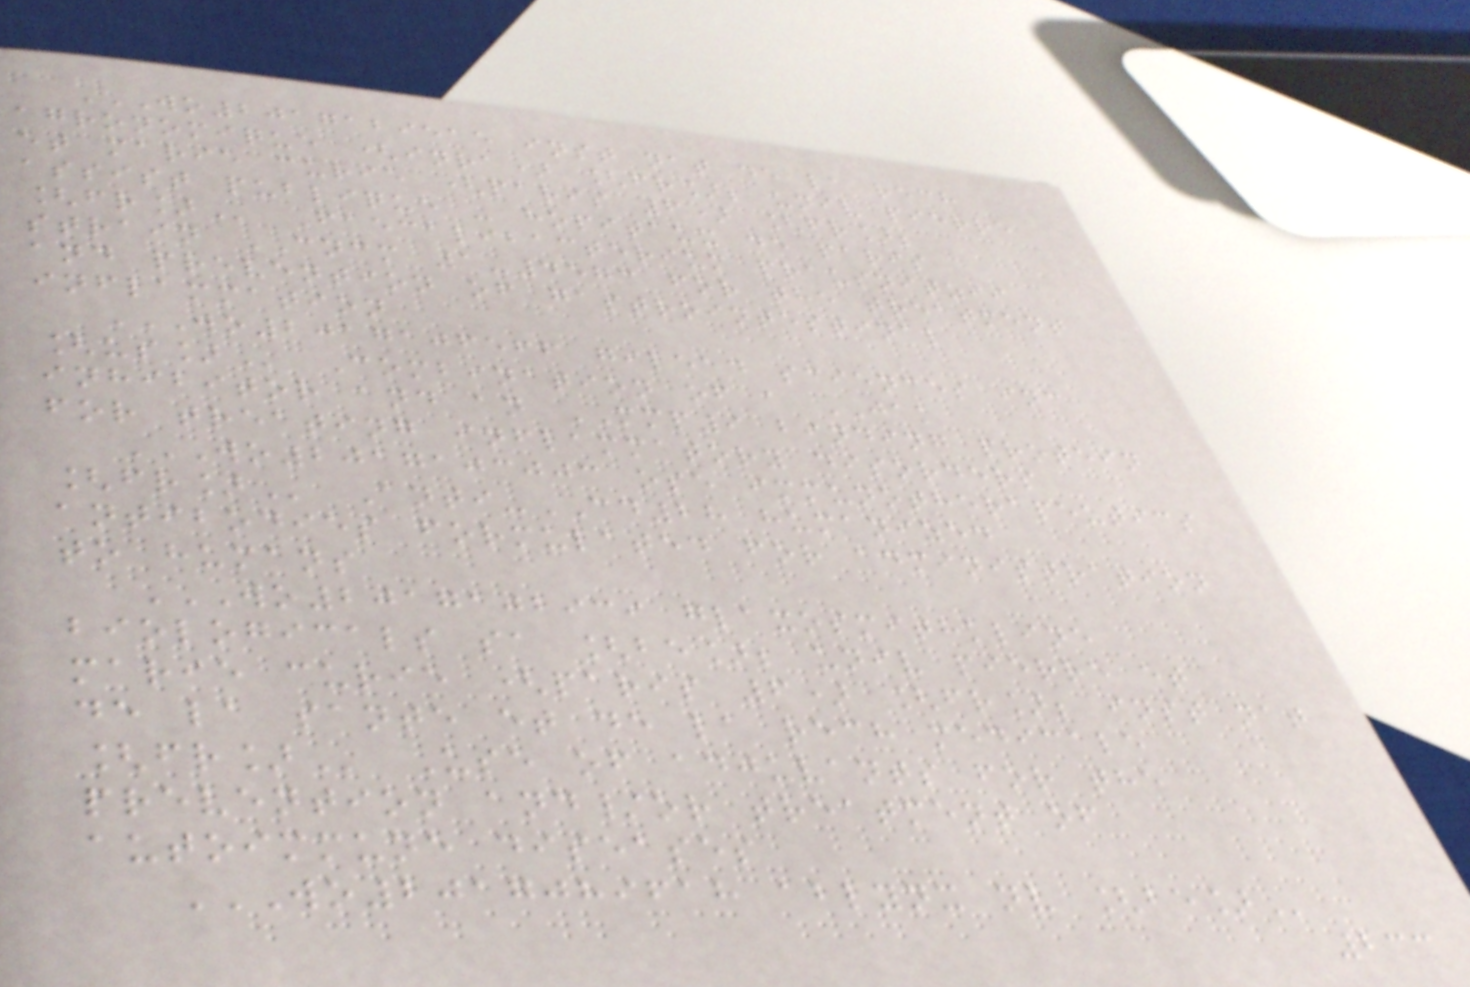WO2017129515 INST NAT DE LA RECH
AGRONOMIQUE (INRA) [FR]; UNIV PIERRE
ET MARIE CURIE (PARIS 6) [FR];
ASSIST PUBLIQUE - HOPITAUX DE PARIS
[FR] Faecalibacterium prausnitzii
strain CNCM 1-4573 for the treatment
and prevention of gastrointestinal
inflammation
WO2017106566 GILEAD SCIENCES INC
[US] Combination of a JAK
inhibitor and an MMP9 binding protein
for treating inflammatory disorders
WO2017103003 OSE IMMUNOTHERAPEUTICS
[FR] Anti-CD28 humanized
antibodies formulated for administration
to humans
WO2017102939 GLAXOSMITHKLINE
BIOLOGICALS SA [BE]; UNIV PIERRE ET
MARIE CURIE (PARIS 6) [FR]; INST NAT
DE LA SANTE ET DE LA RECH MEDICALE
[FR] Use of adjuvants for the
prevention and/or treatment of
autoimmune diseases
WO2017089618 ABLYNX NV [BE]
233
